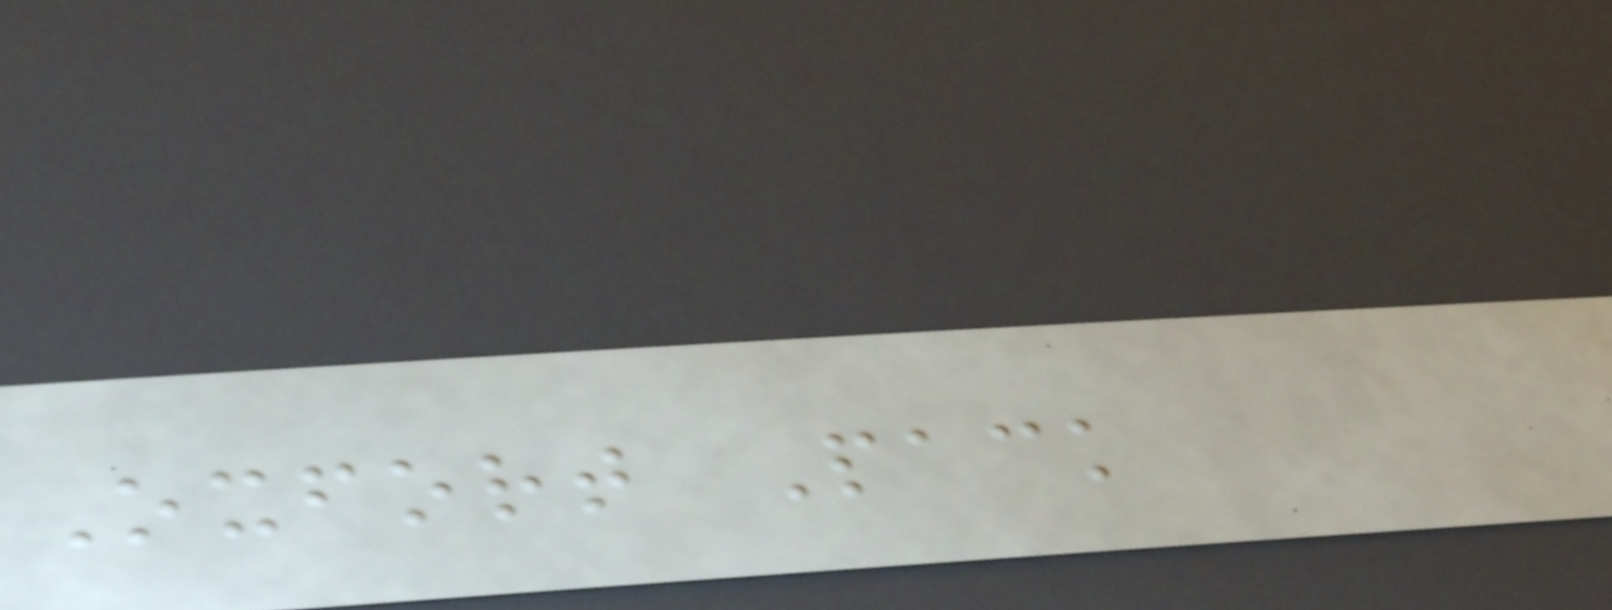Oxfort Pack
